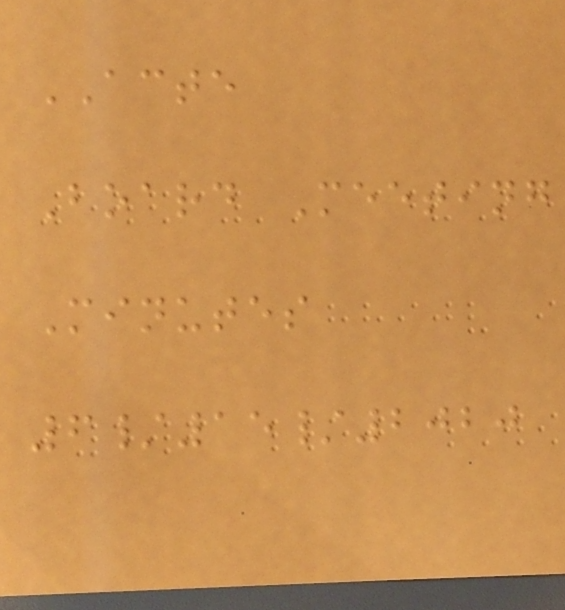ACTE
Board Meeting
Minutes
6/15/2020
